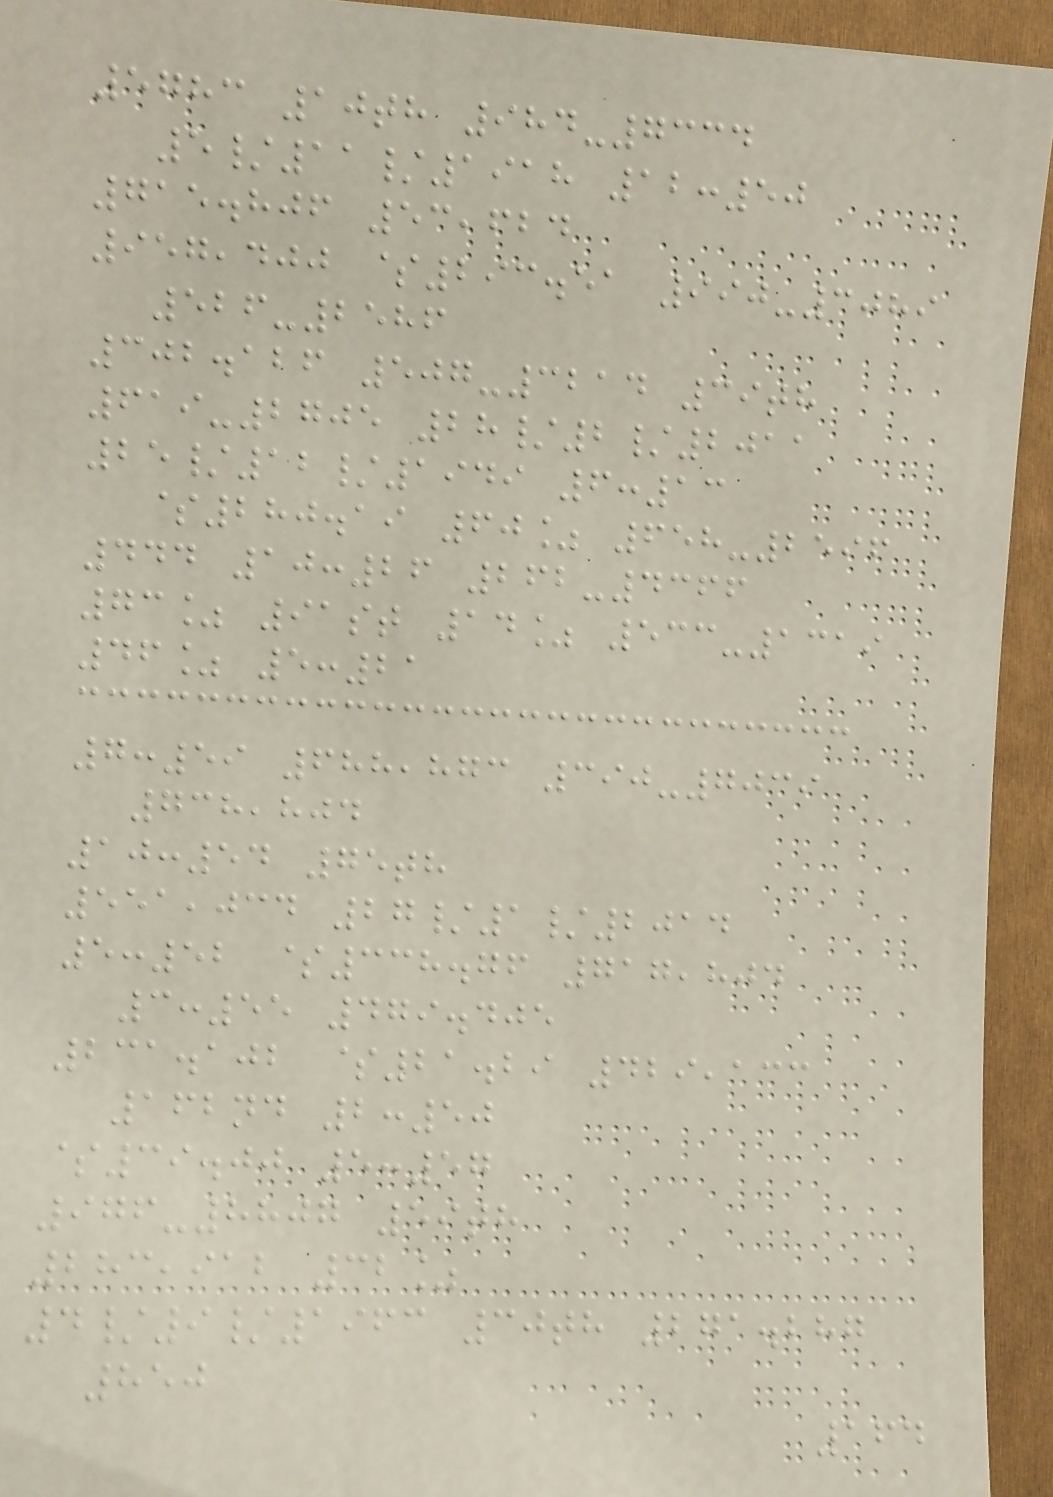5783 10th 984-7334
5/11/1918 12:50
715.806 53,624
957,400 $293.51 990-3089
526-2586
302.126 507-3214 39th
619-2705 28/2/2011
25/12/1949 6:13
$280.19 60% 658-2596
444 10:26 262-4366
73% 91st 14% 533-1319
46% 5:21
7:59 688,873 390-7039
738,804
10:54 75th
551,034 27/1/2014
5:52 $338.76 717,804
3:55 479.405
231.102 $21.29 429,133
162nd 2:50
$39.00 5:57
976-8807 59th
283,912 32%
4/9/1963 30th 271.287
850
164
